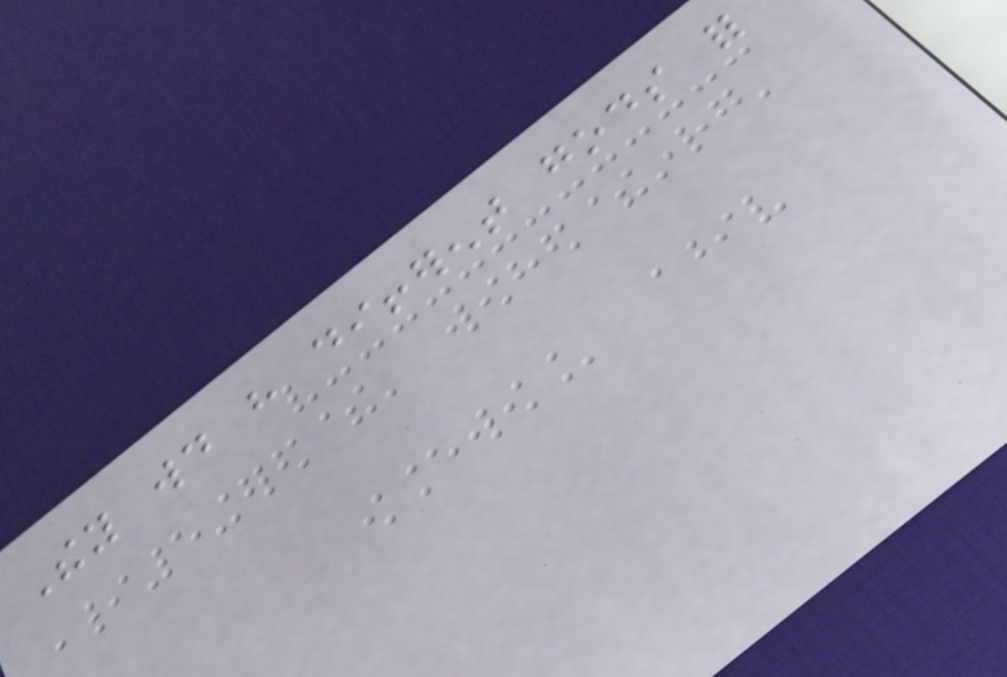They would have different gods for
